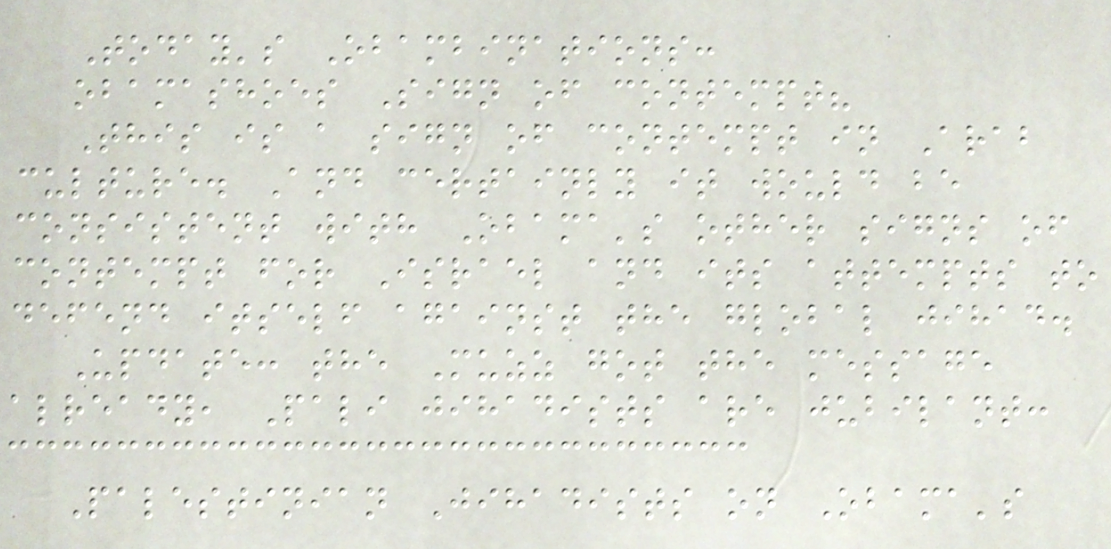Today's Obambinations:
obamashoes Sign of contempt?
This is a sign of contempt in Arab
culture. And certainly it would be
consistent with Obama's other signs of
contempt for Israel and its attempts to
defend itself against the global jihad.
Update: the Muzz got the message
already, Pali jihadists are jubilant:
Palestinian Jihadists on Obama's
